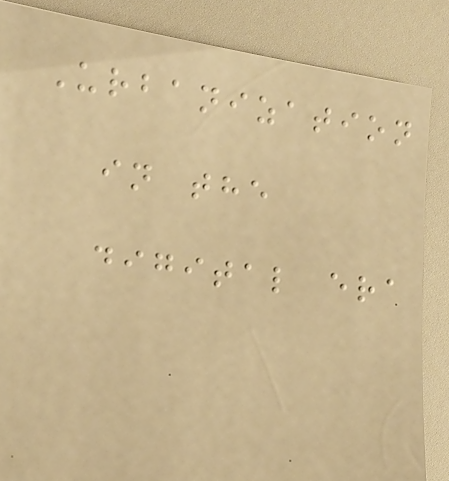Urbanization
in the
digital era
